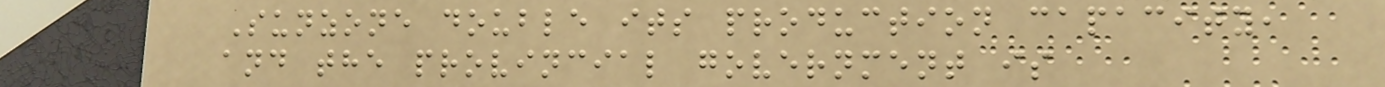Sunzone double its production capacity,
and the provincial government is
